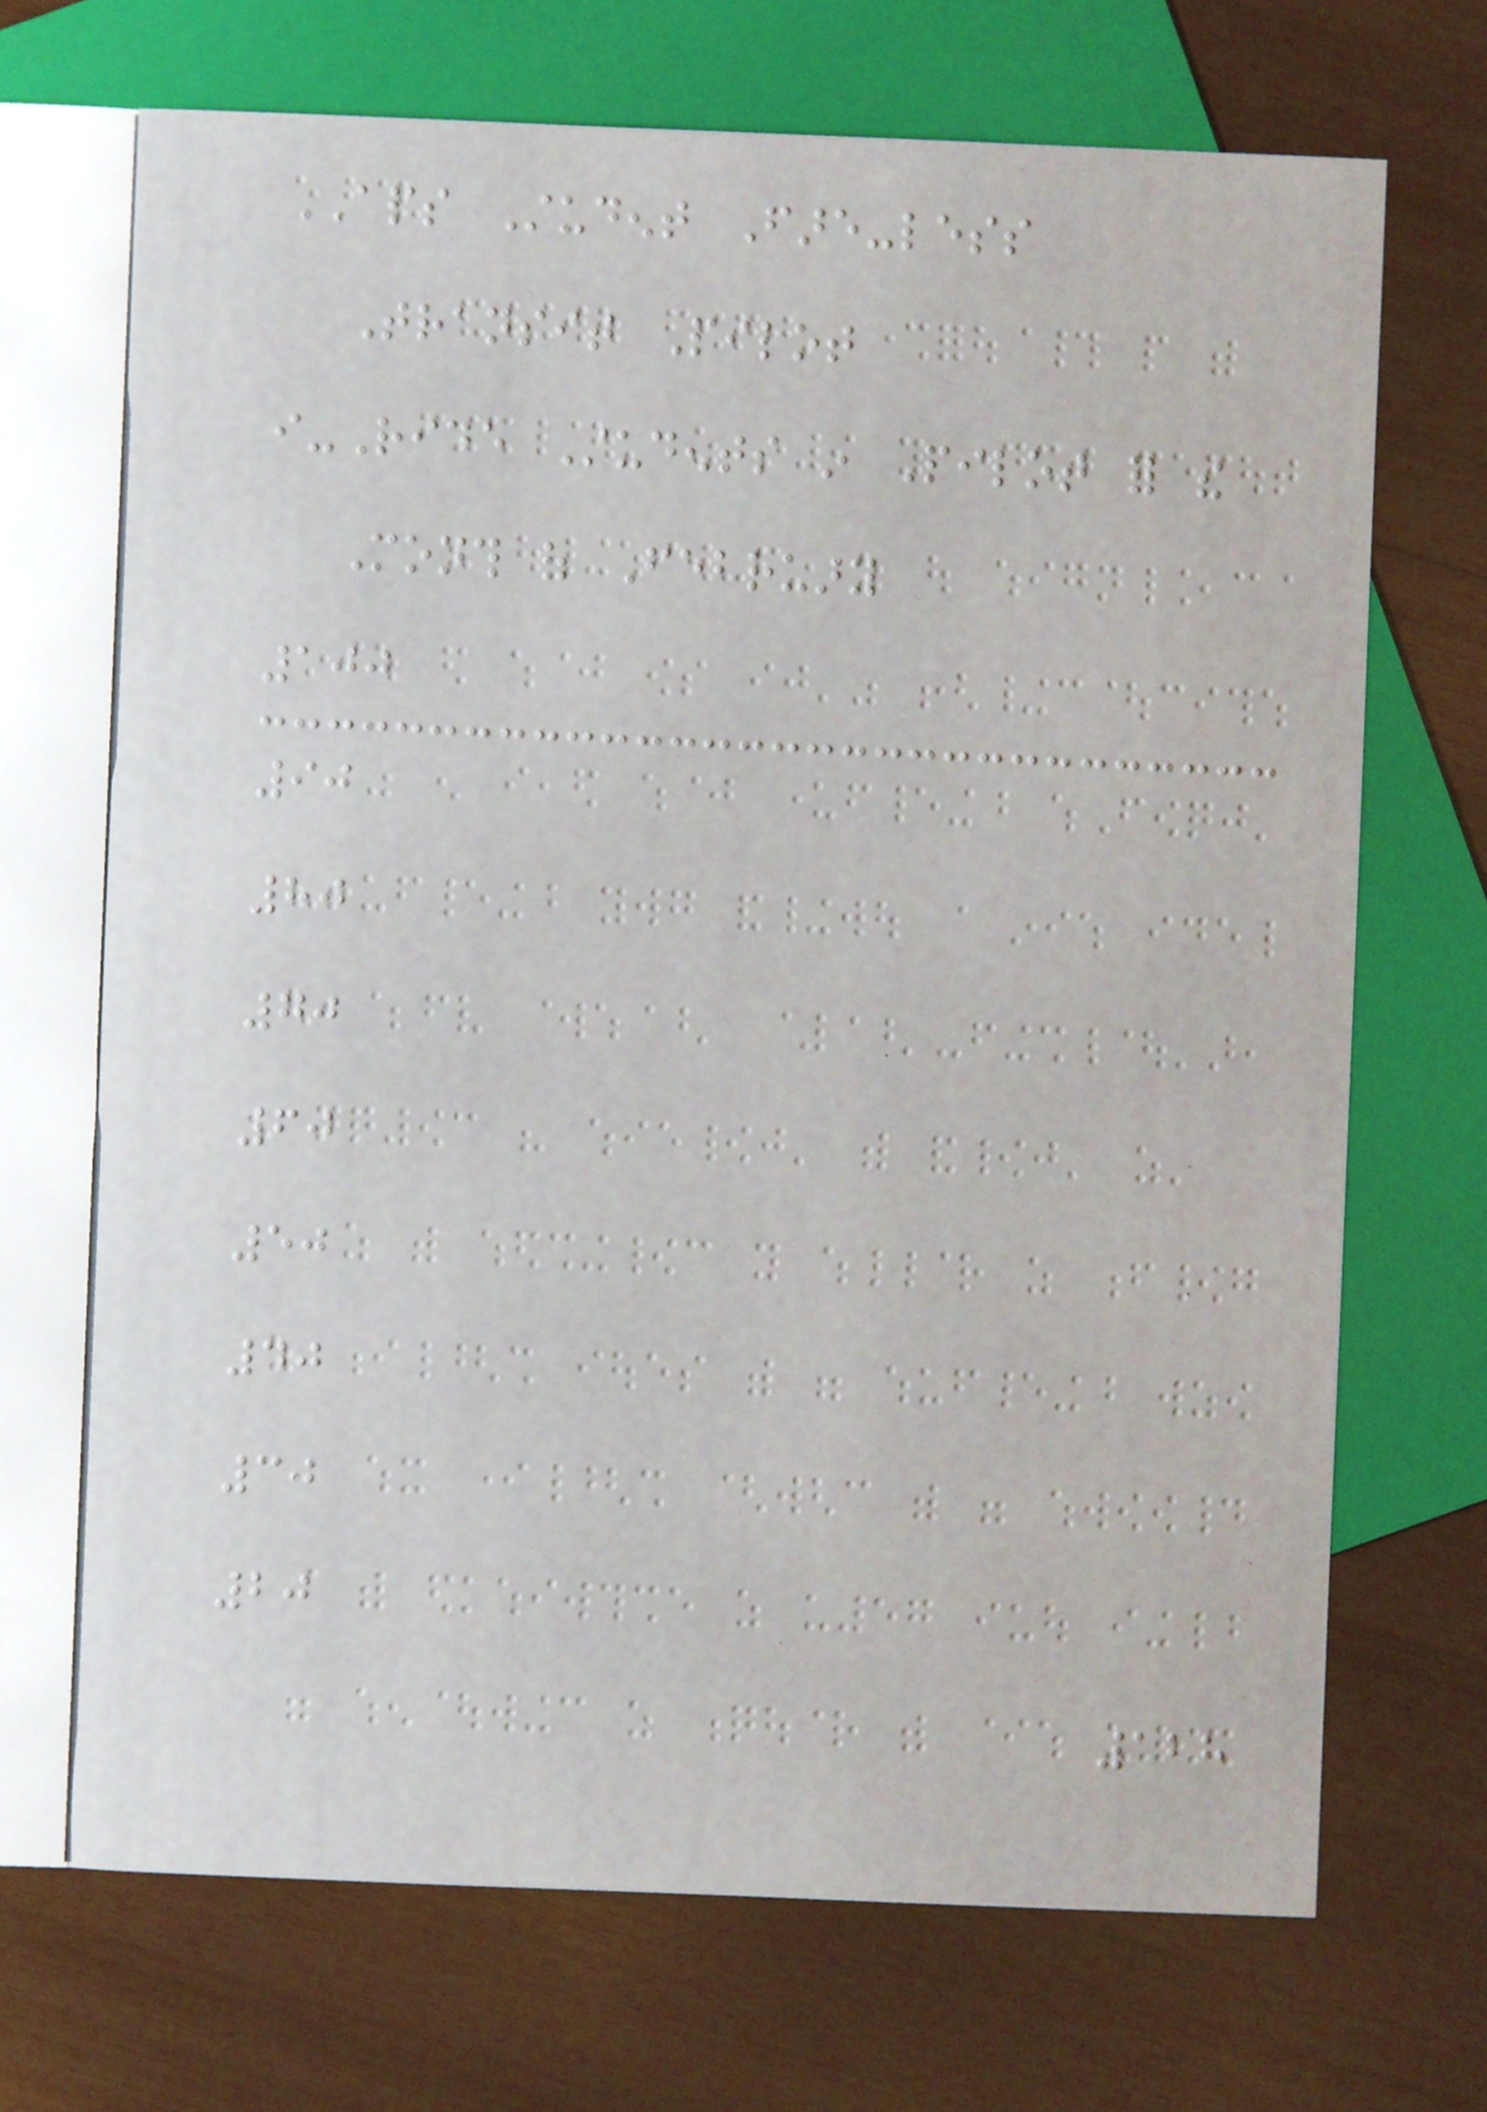APS Student Fare-less
Transit Pilot
i-Ride Students in Pilot for the
Month of February
100
90
80
70
60
50
40
30
20
128
